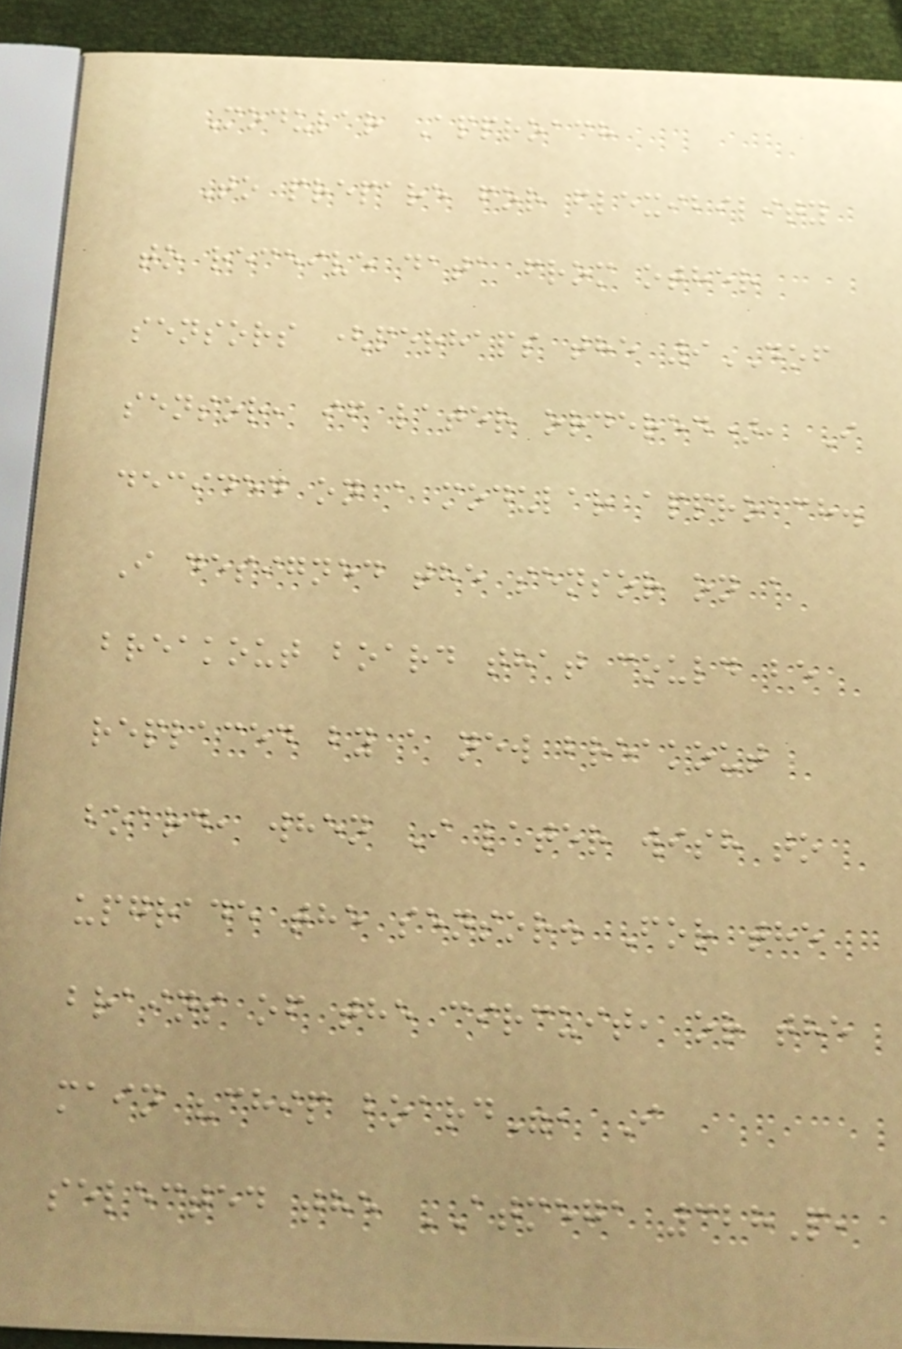Modular Approach
To prepare for flexibility
to receive data from other
sensors (perhaps the 9DOF
sensor, if later ordered), I
decided on a modular approach.
I designed the sensor on a
breakout board that could be
replaced by a new breakout
board, when I later wish to
upgrade the sensor. For the
brains of the circuit, or the
main "chip board", I
selected the ATMEGA 328P,
